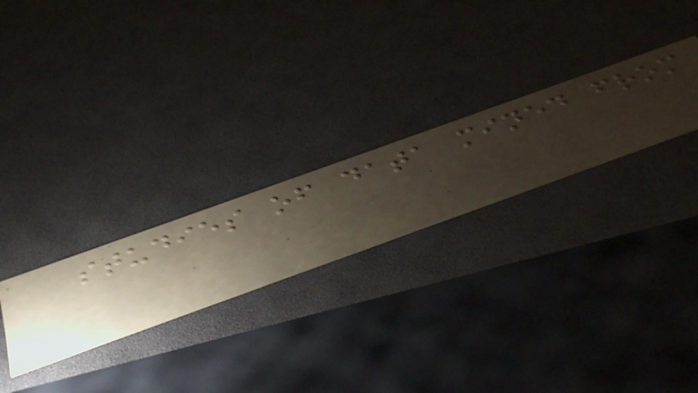studies of data mined from
